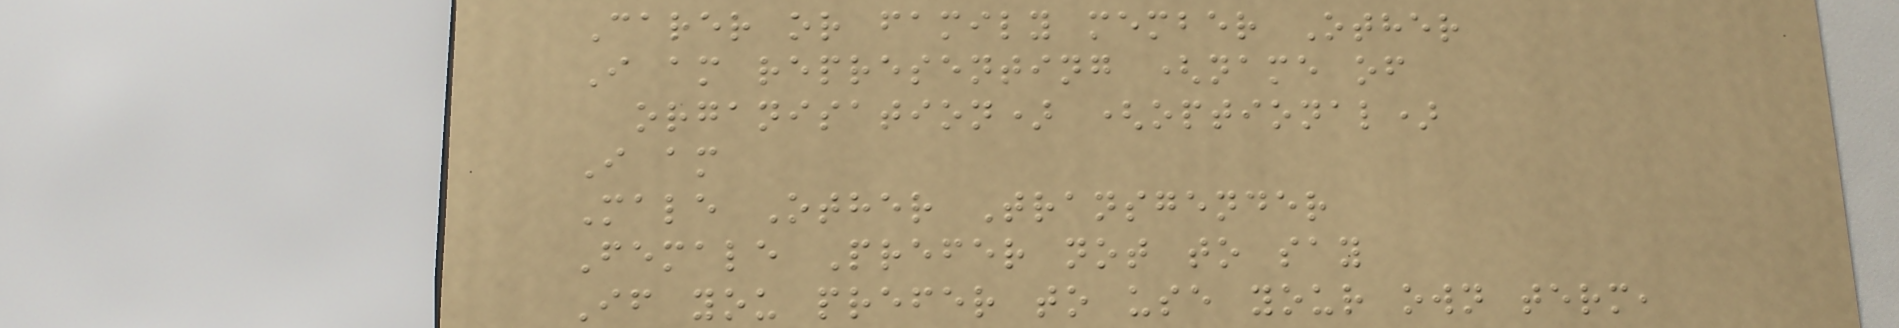Carer or family member Other
I am representing (name of
organisation) (optional)
I am
Male Other Transgender
Female Prefer not to say
If you prefer to use your own term,
